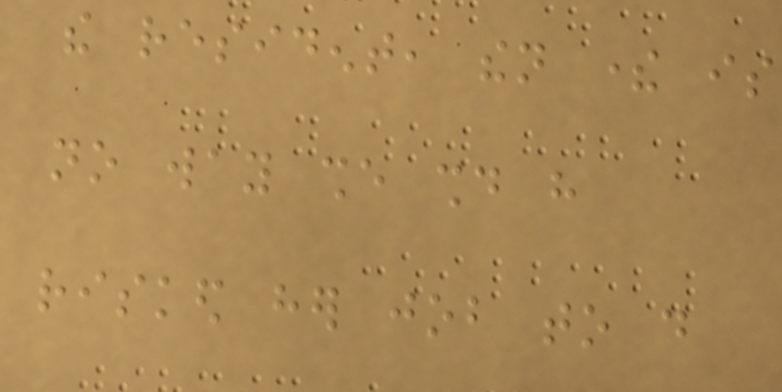the resident, then there is
no way she should have
risked her job to do
